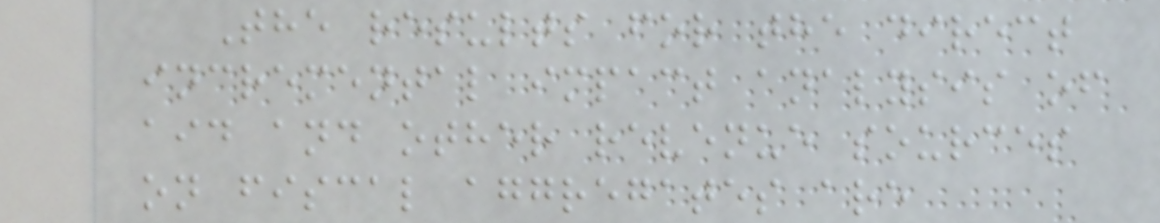The results for the direct
incremental impact analysis of
aid and other revenue sources
on fiscal aggregates are
